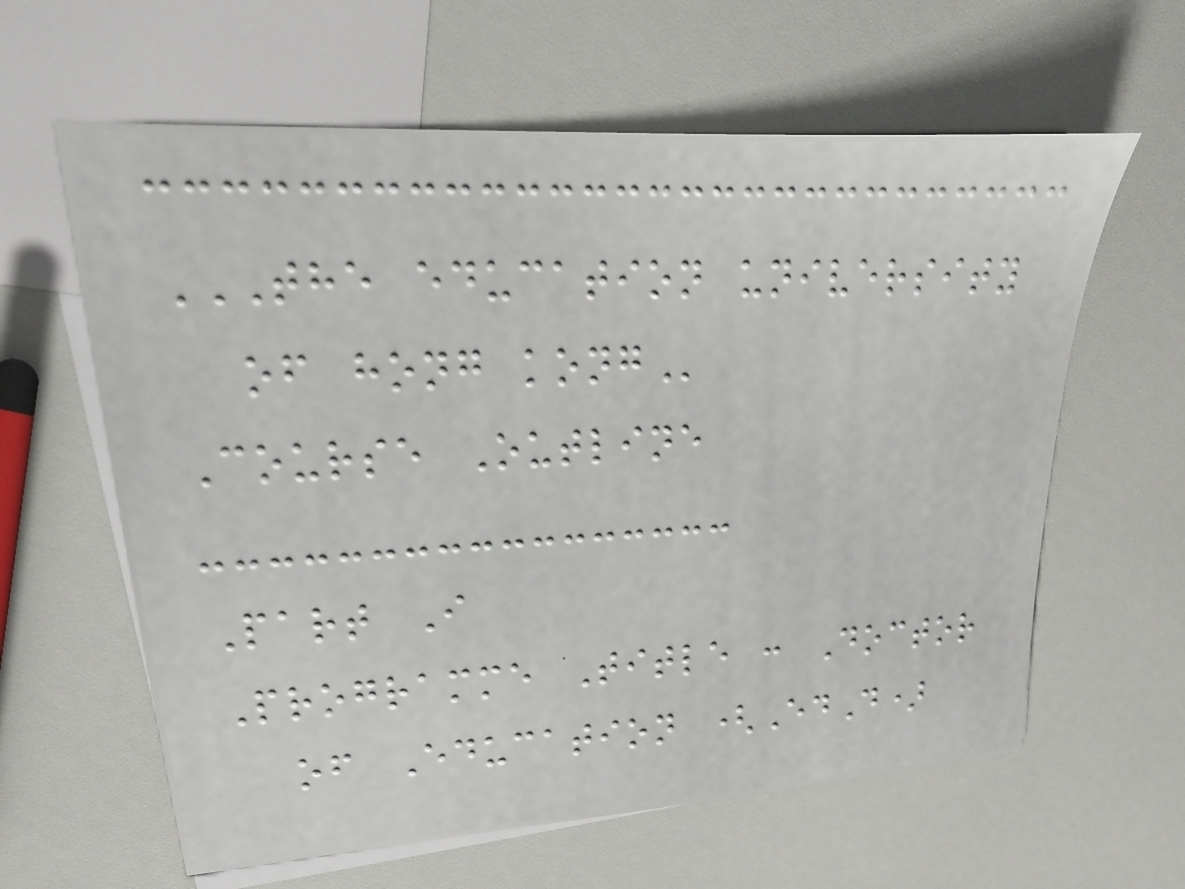THE EDUCATION UNIVERSITY
OF HONG KONG
Course Outline
Part I
Programme Title : Doctor
of Education (EdD)
